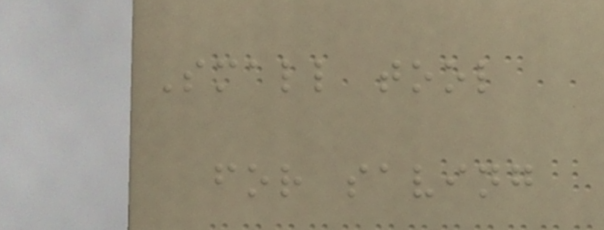Small tool
for saving
